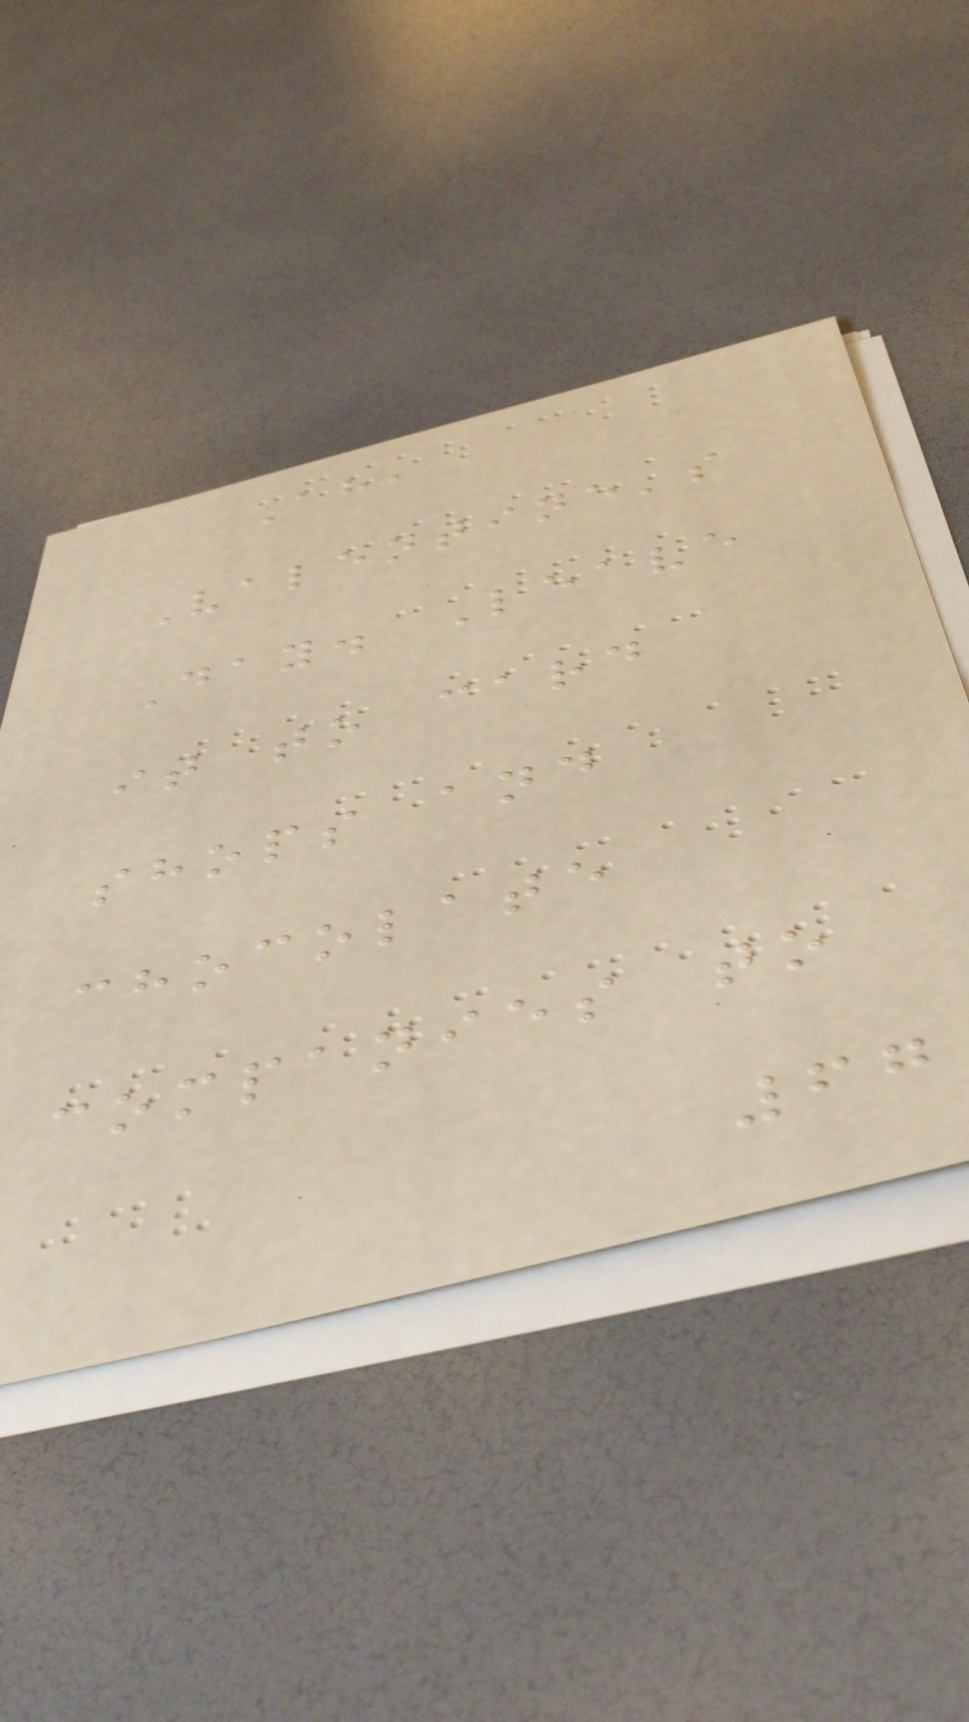Ah,
Valentine's
Day. Leave
it to card
shops and
chocolate
companies to
67
